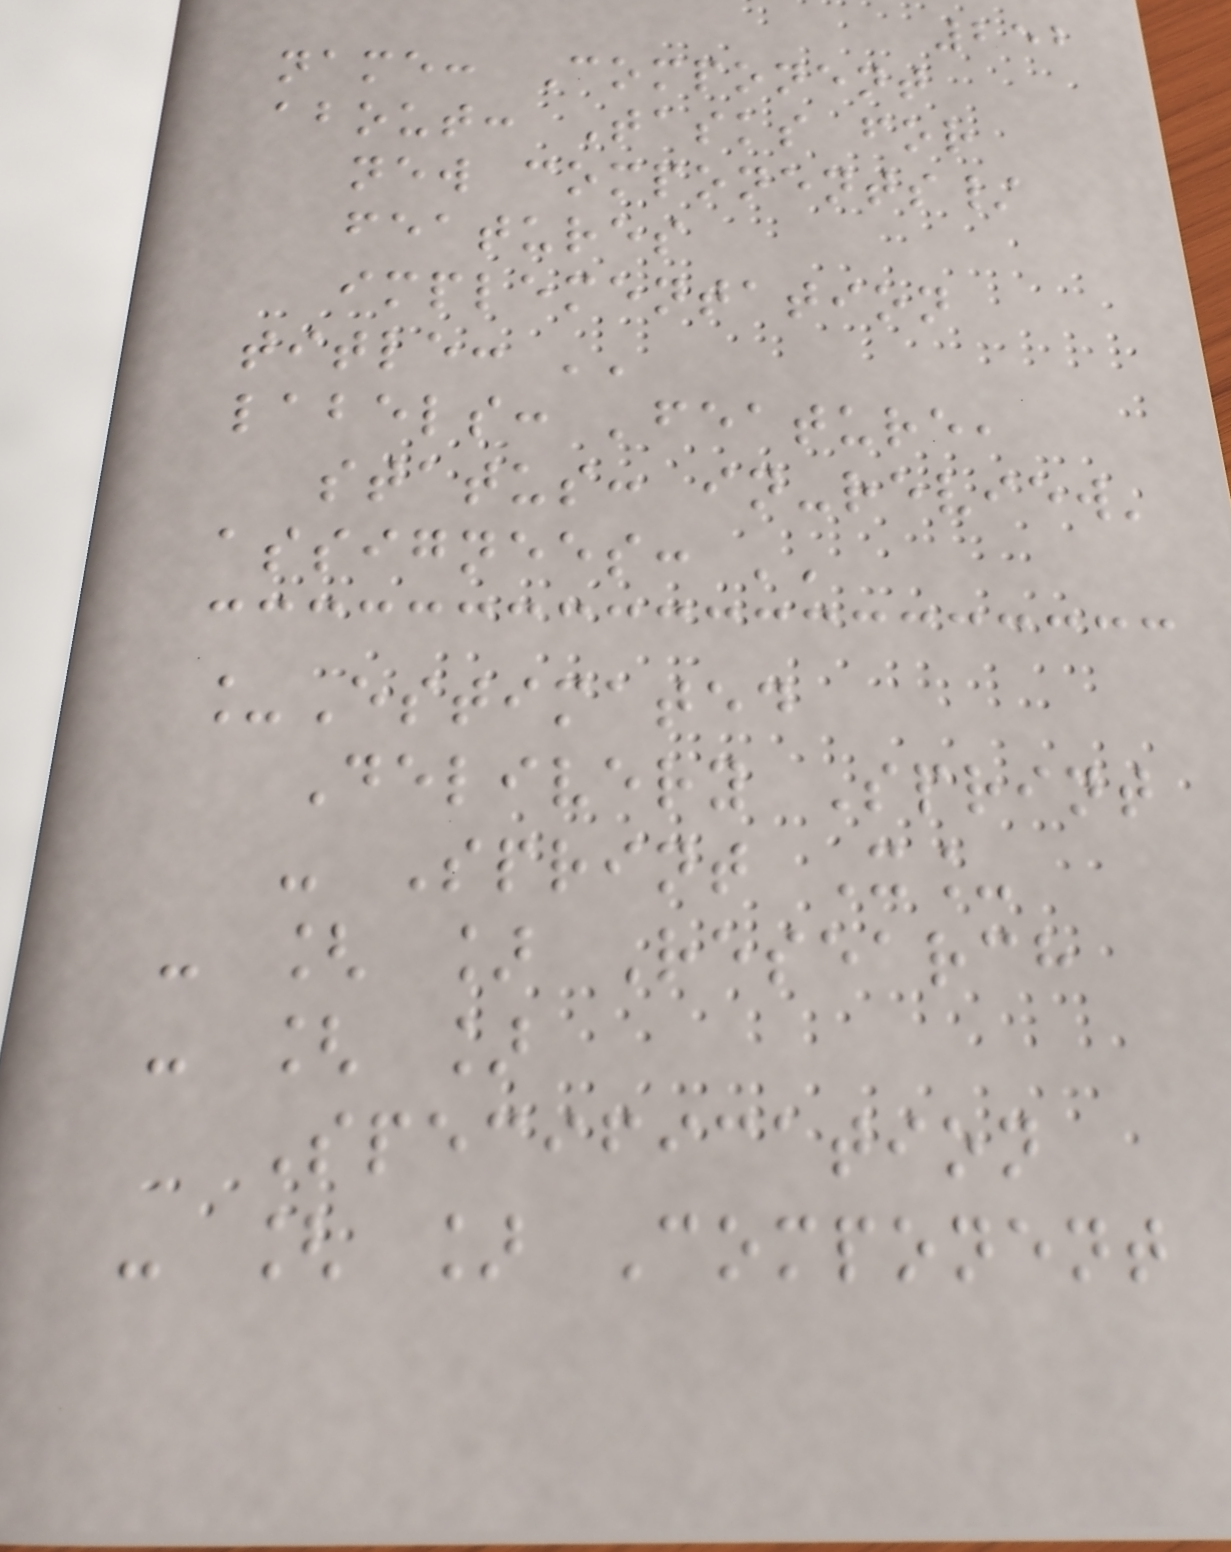252
name: Component
about: Tasks for
new components/
features
implementation
title: ''
labels: 'feature,
status: in-review'
assignees: ''
_Estimated
Delivery Sprint
- Sprint X_
- [ ] Research
- [ ]
Specification
- [ ] Component
